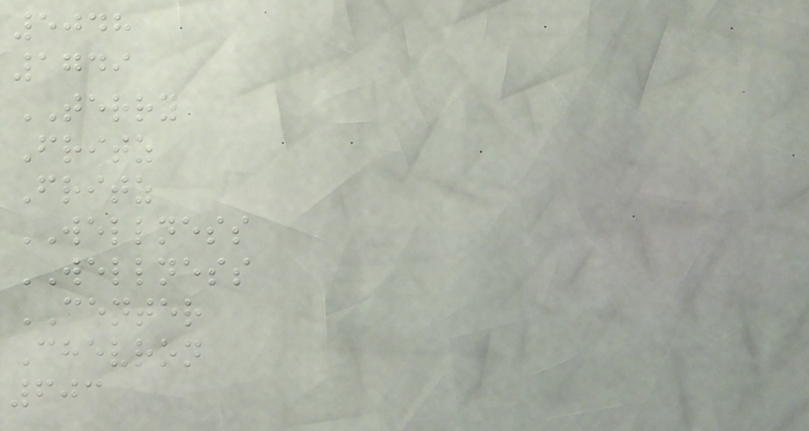5048
1749
TERRY
Fritz
Fritz
WELLNESS
WELLNESS
CENTER
Chevron
603
